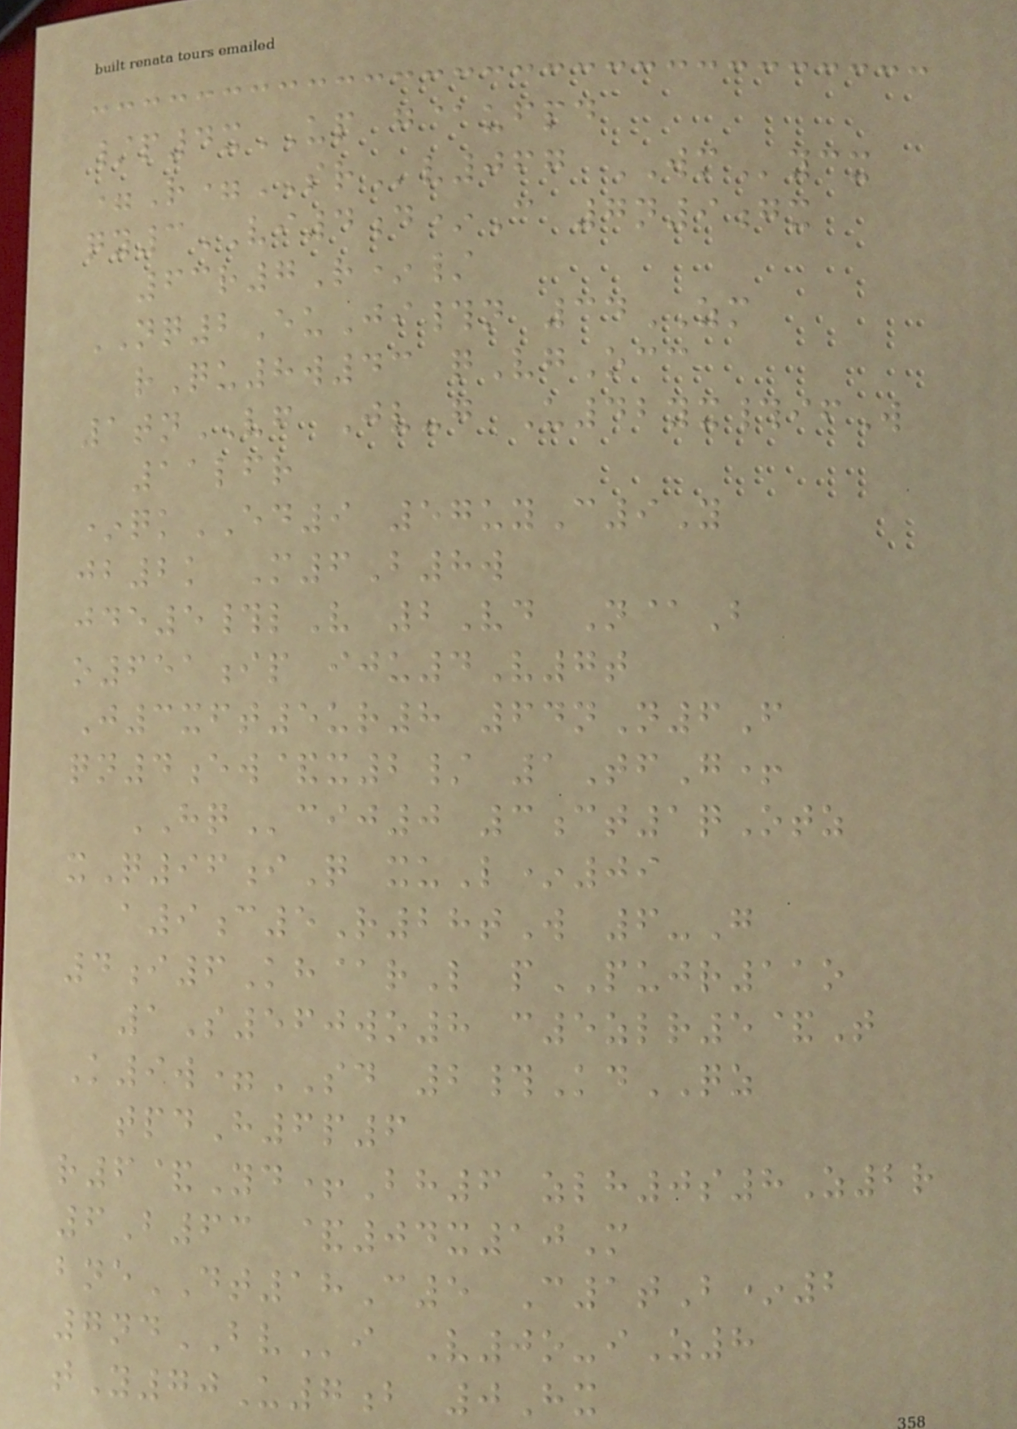/p4xUP g@ufpd
=R=SRv067 WMycx
qy3VI4d*C 7n9gx
63r7R*/
NQ2EuJi#n 34ZM
rQu8w43 qVgOcc
1tnVF Jv-g U42yx#ifW
11lfr
*qkED9 57uyC9Y
jb2k M6B8w
jde5#lV 2Vd N@B
o651ip iju4V7t
J3xft5ur8 64nN6F
qn4ew&x2/ 1TfG+
HQcij0 3ct1qOtz
xQ96iQ xuL*09
a9c5R28tW 6-G
4i6Kh@rL pPUJR11o
1S560wo8 c5zlr5&T
K9w=SD 2#KdQZ
tpdH6p6
r6&Yd+Bh6 zlh0s8Z2r
6B63 &04x10M
bneDT18C5 C1tB*2
7ndBVi V0o-iZ8
tY70U7b 0Hx
